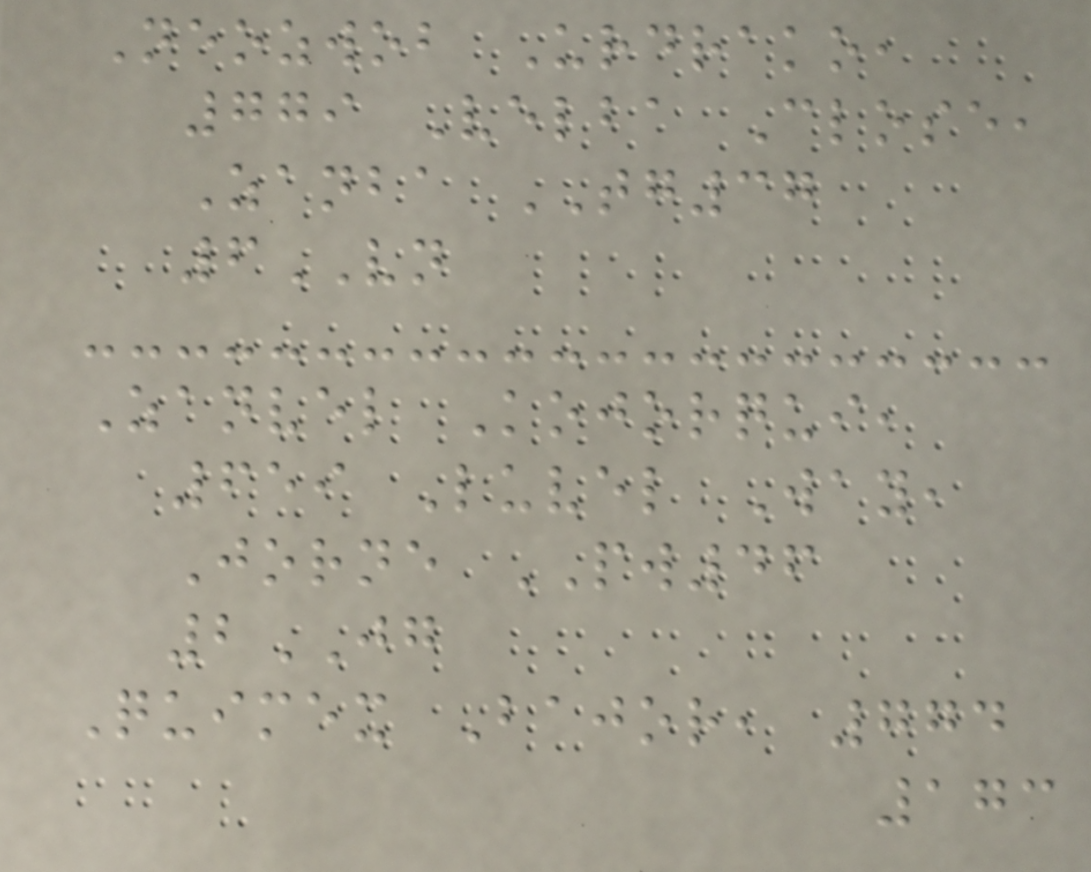Neozwob Urdrako,
779 Velba Close,
Zanba TG37
6VN
Zanvel Kojorqui,
659 Luvel Way,
Jorne PW46
2JG
Quimex Bajor, 774
173
